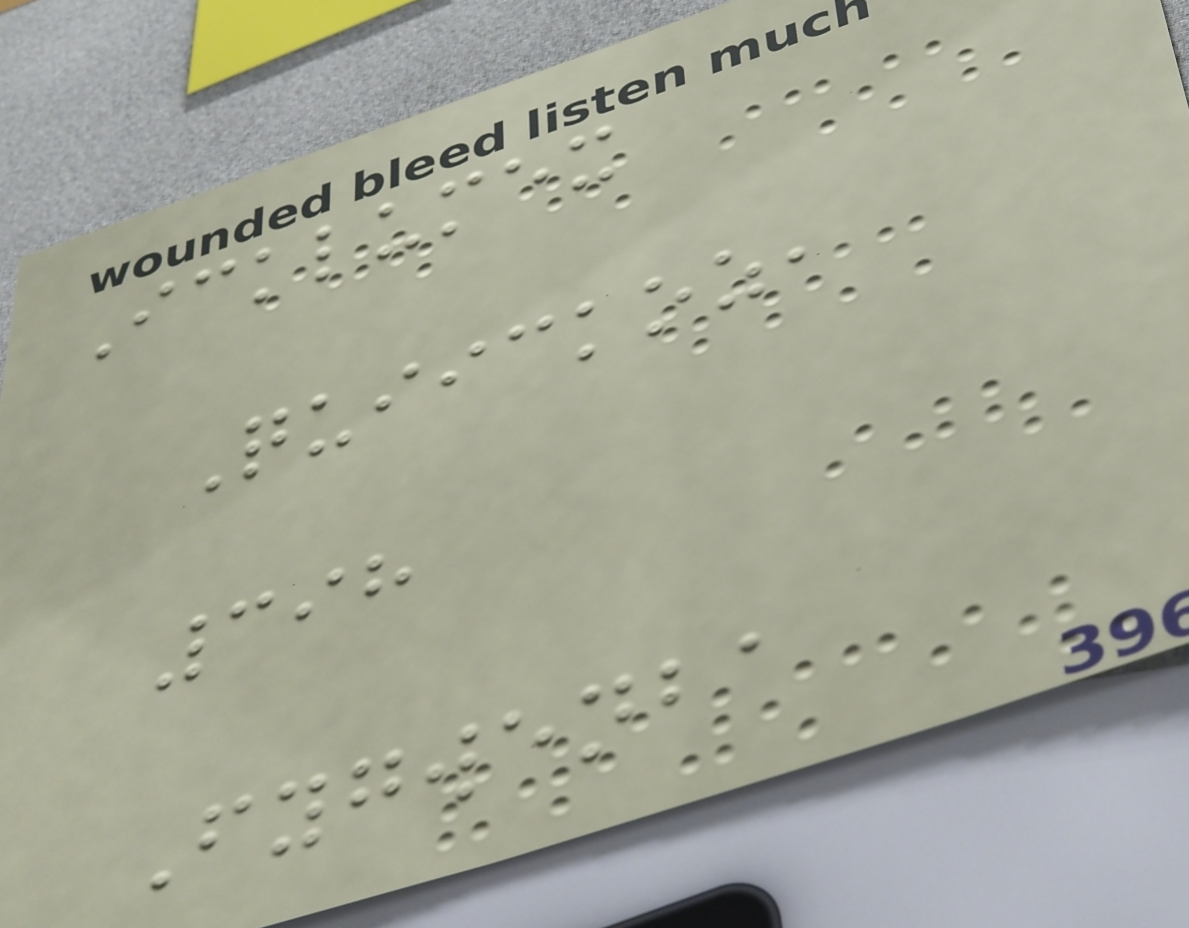Icklumex
Quiickoz,
398
Fygwenba
